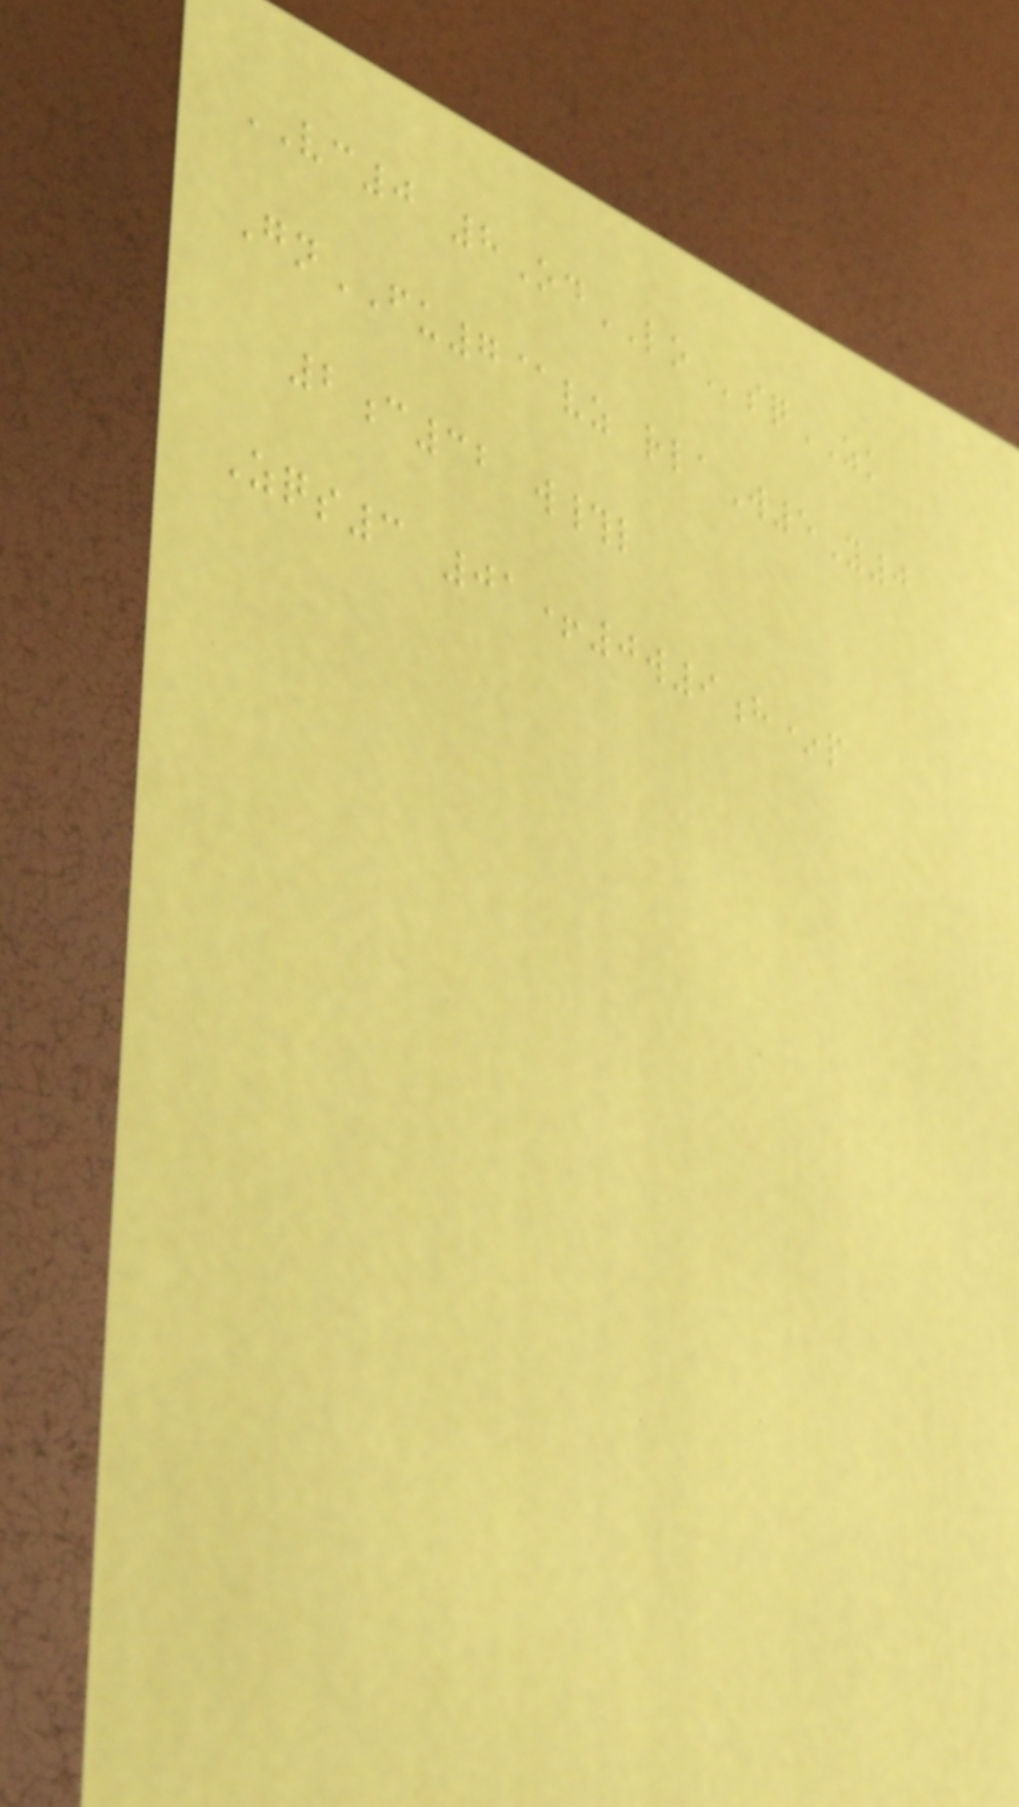VC0 8OdLOsqZK
GnFU7@vz rlaW5Y0
2c32 w#l
Zqs3 01+0w9h*p
